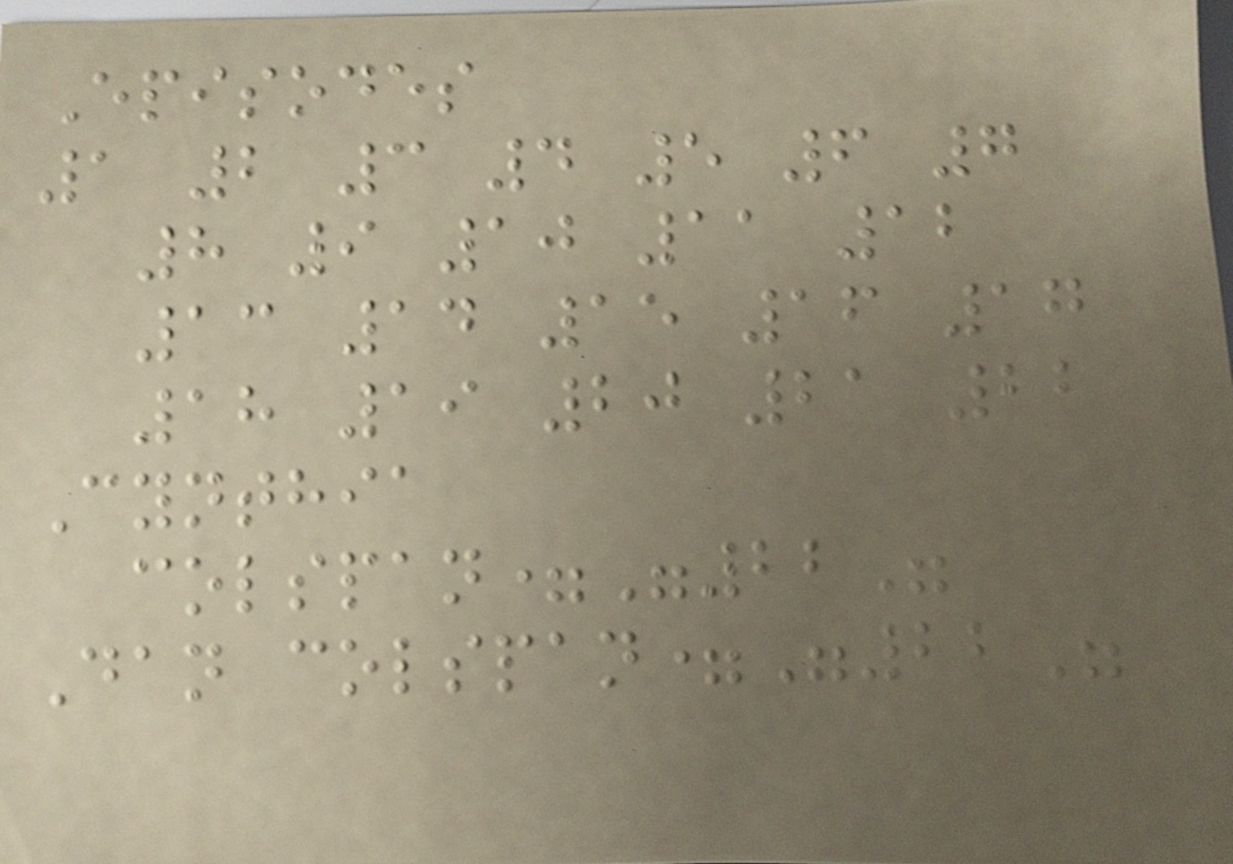Episodes
1 2 3 4 5 6 7
8 9 10 11 12
13 14 15 16 17
18 19 20 21 22
Cynthia
colspan="22"
Dan colspan="22"
